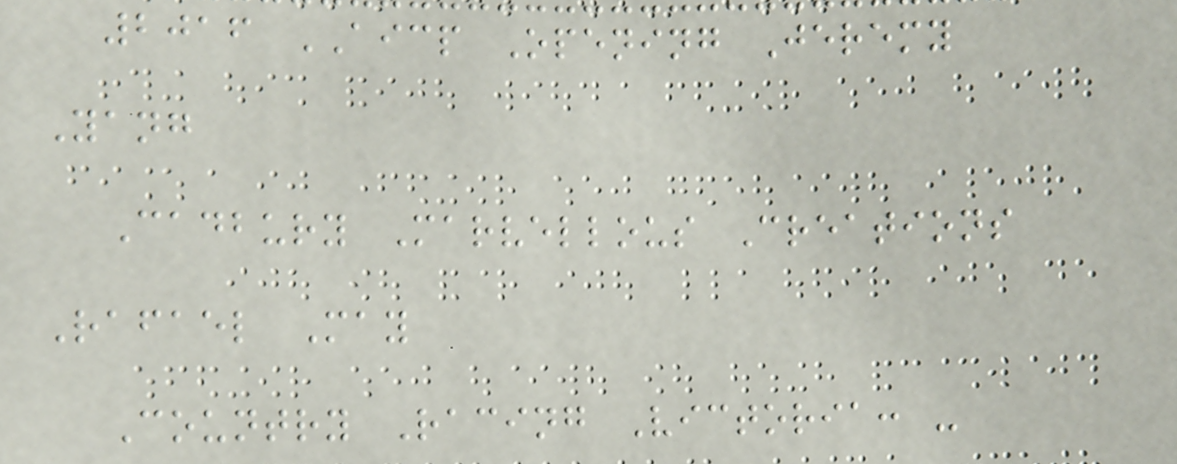2016 AICP Opening Jeremy
Yang
Cadbury Marvellous Creations
Rafael May
Country Racing Victoria: -
